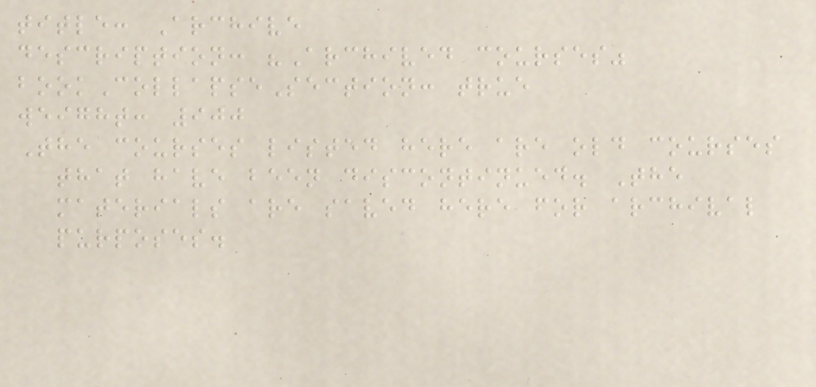title: Archive
description: "Archived courses"
bookCollapseSection: true
weight: 900
The courses listed here are old courses
that have been discontinued. The
materials are saved here for archival
purposes.
